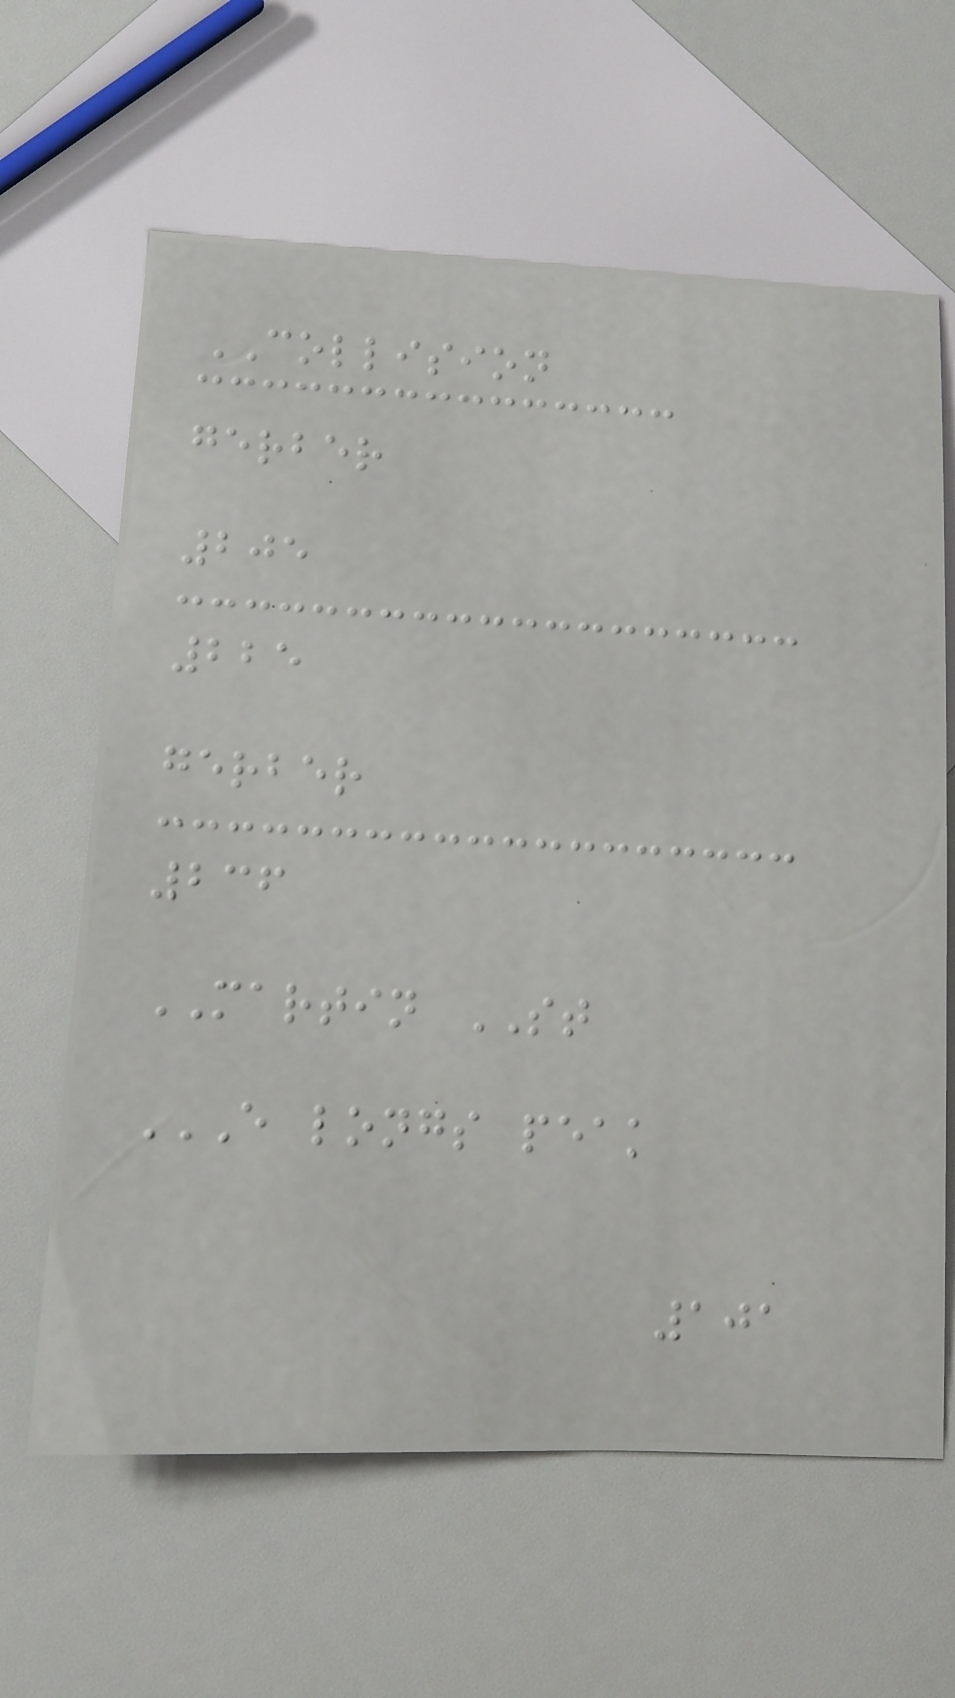COLLISION
gerber
205
225
gerber
236
MARTIN ST
E LONGS PEAK
101
